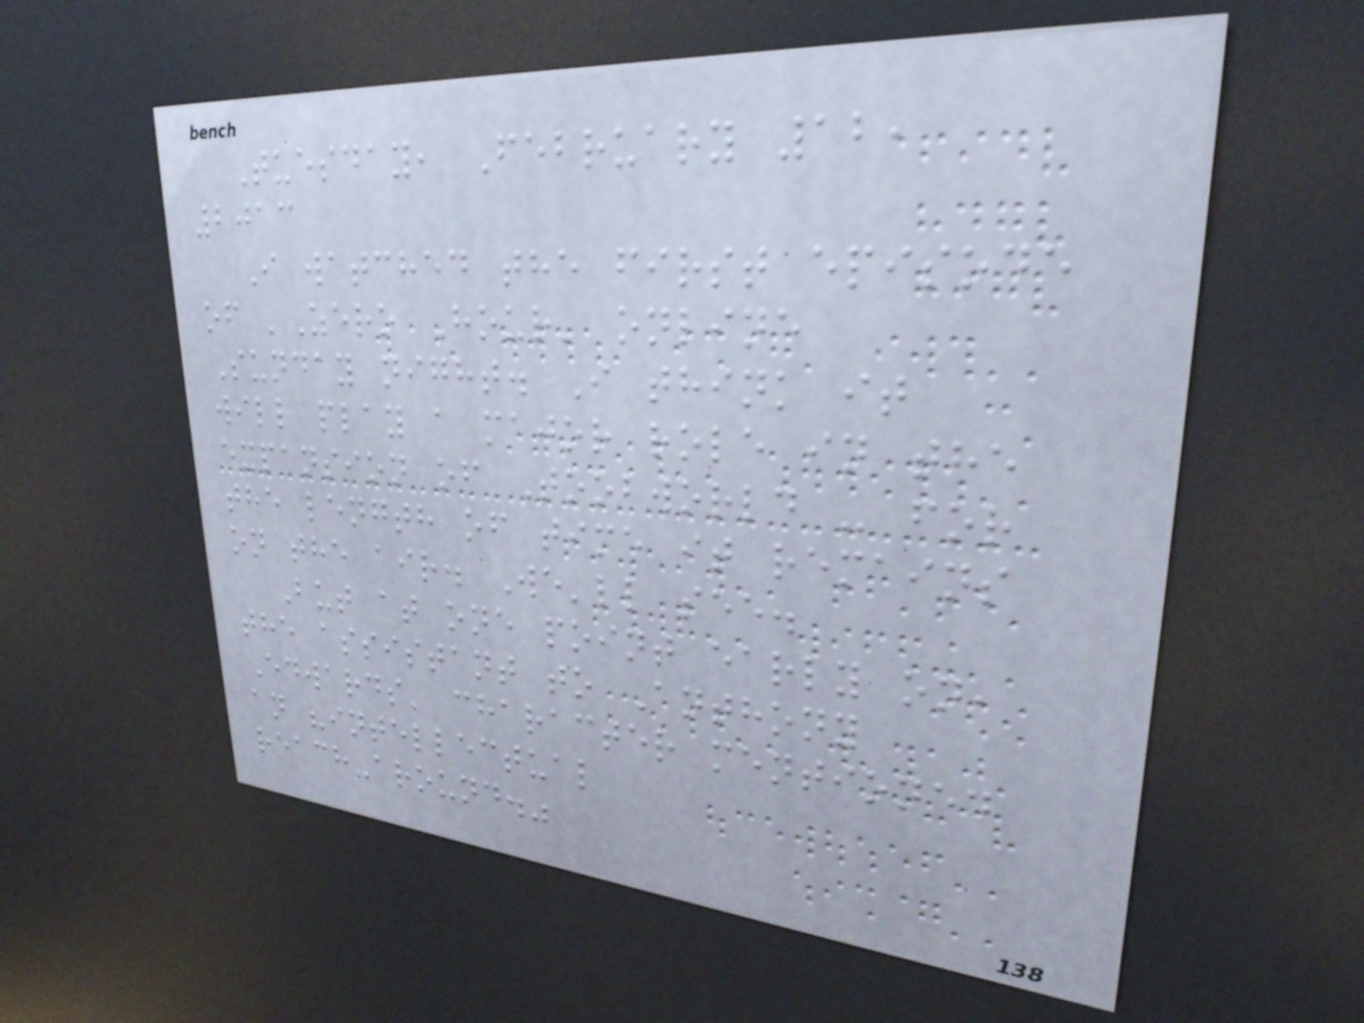Tuesday, February 12,
2013
I watched the first episode
of 'Zero Hour' online
Sunday night. I think it
will play a major role in the
expansion of Toobworld - for
the length of time it remains
on the air. We'll see.
But at one point early on,
the assistant to Anthony
Edwards' character mentioned
an "intellectual
reach-around."
